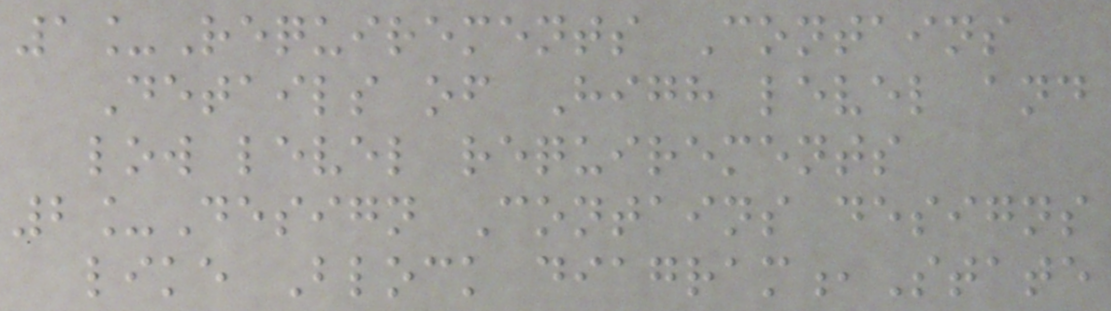1_Requirements Contains
Details of High level and
low level requirements
2_Design Contains designs
like Block diagram,State
